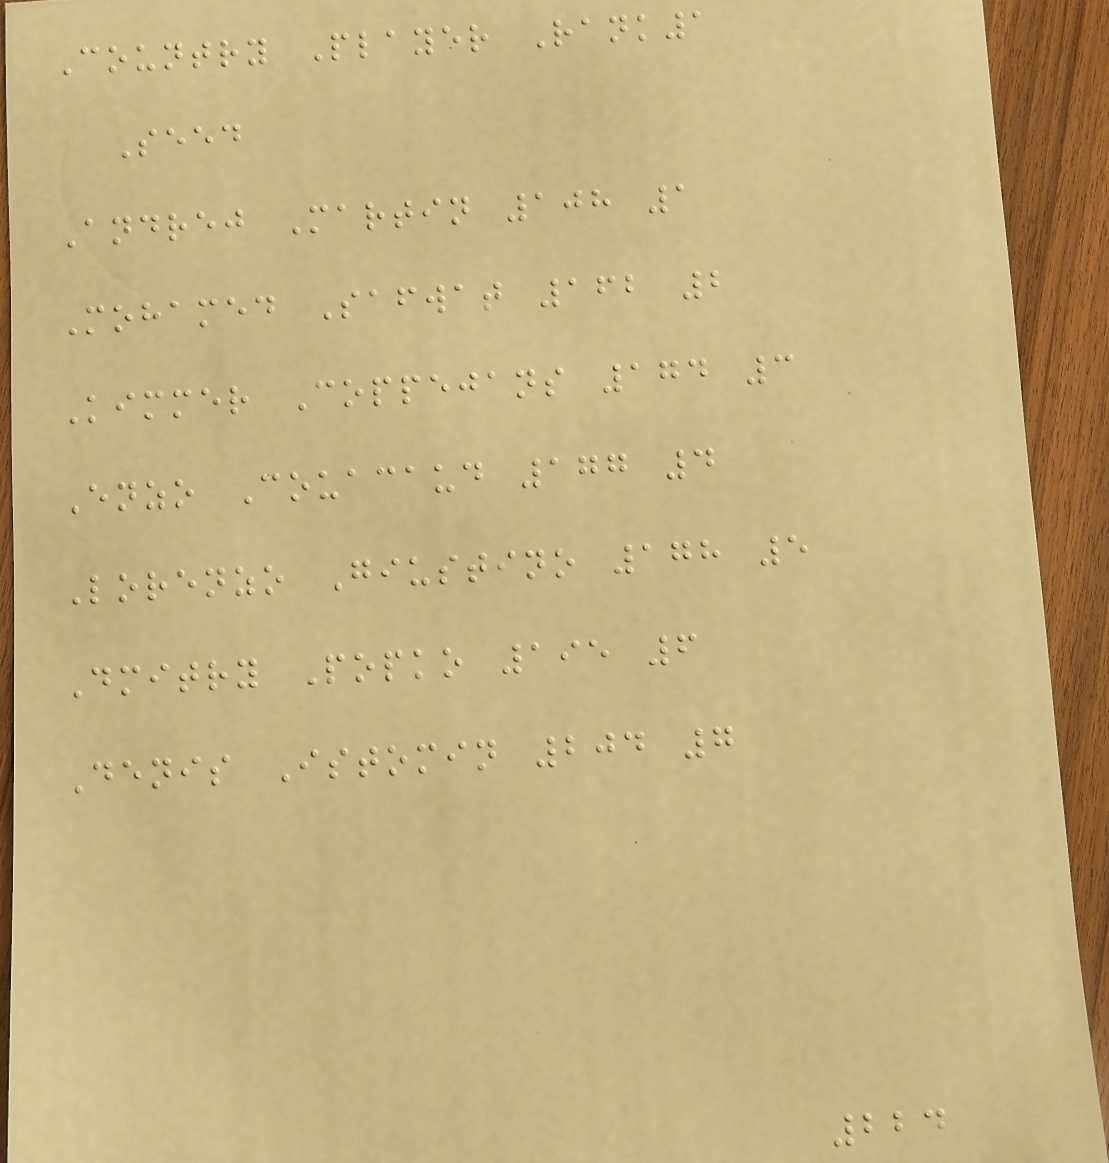Country Player Rank1
Seed
Andrej Martin 108 1
Mohamed Safwat 162 2
Kimmer Coppejans 174 3
Enzo Couacaud 177 4
Lorenzo Giustino 178 5
Dmitry Popko 195 6
Denis Istomin 204 7
224
